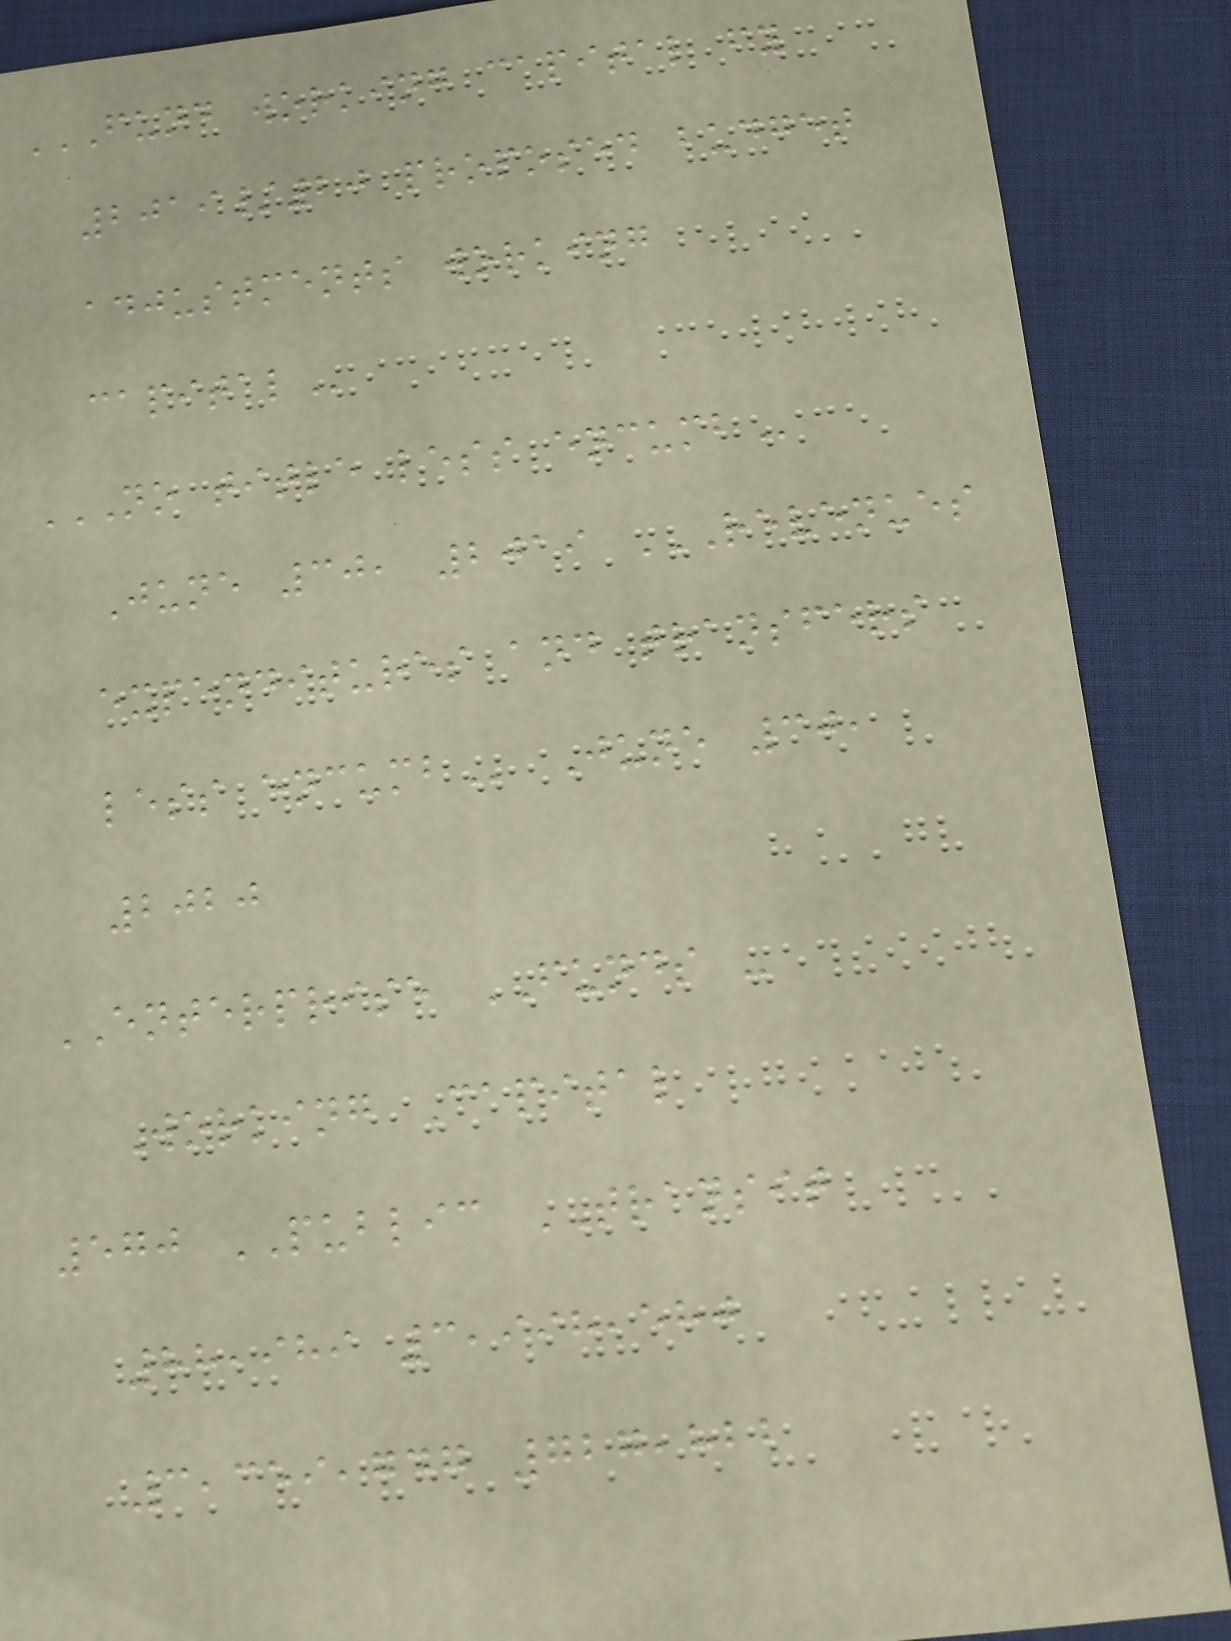FUND WORKING CAPITAL FY
2019/20 PROPOSED BUDGET
ADJUSTMENTS WORKING
CAPITAL
NO TITLE LESS ENCUMB
June 30, 2019 REVENUES
EXPENDITURES AND TRANSFERS
LESS ENCUMB June 30,
2020
ENTERPRISE FUNDS -
Working Capital
570 PUBLIC TRANSIT
88,989 3,998,580
3,359,747 727,822
